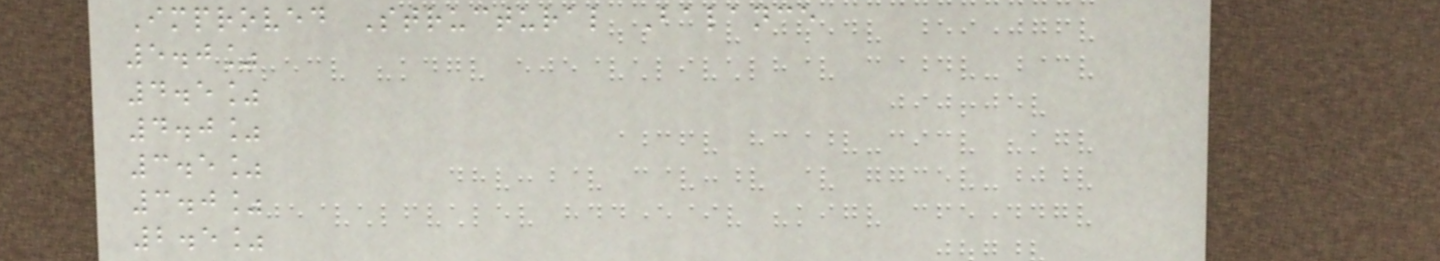Improved Structural Balance
5.0%
4.5%
4.0%
3.5%
3.0%
2.5%
